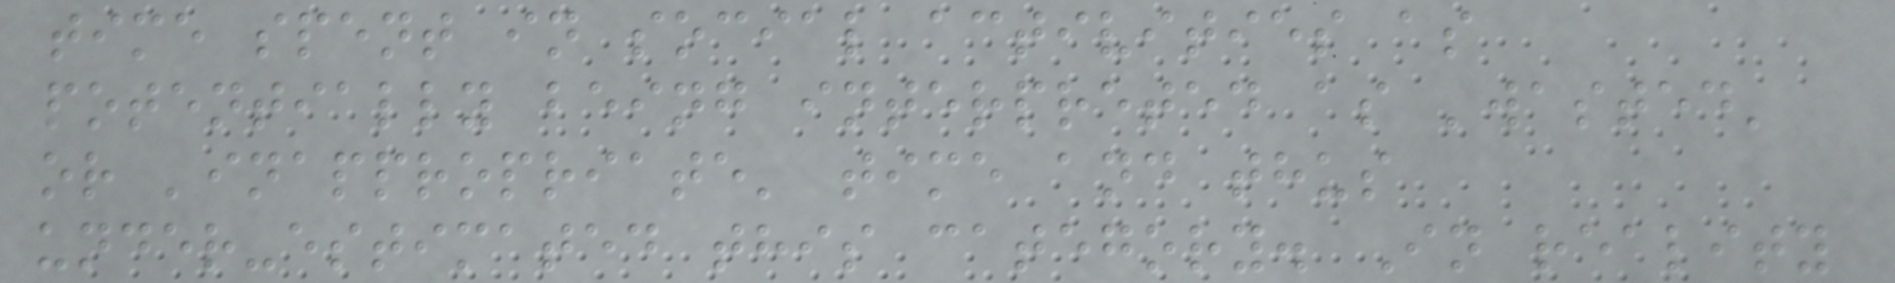time spent in social activities as
potentially being interpreted as 'wasted'
or 'inappropriate' time and thus
under-estimated this category. In reality
